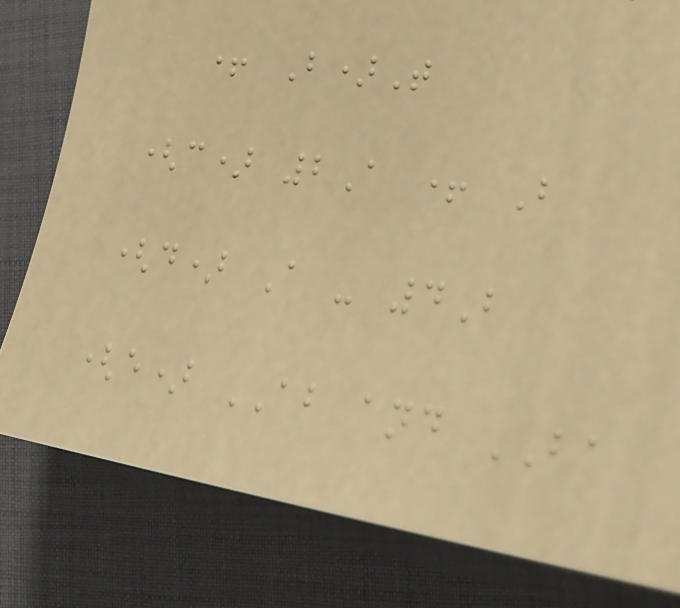+ B)T
(c) 2A + B
(d) A - 4B
(e) AB and BA
